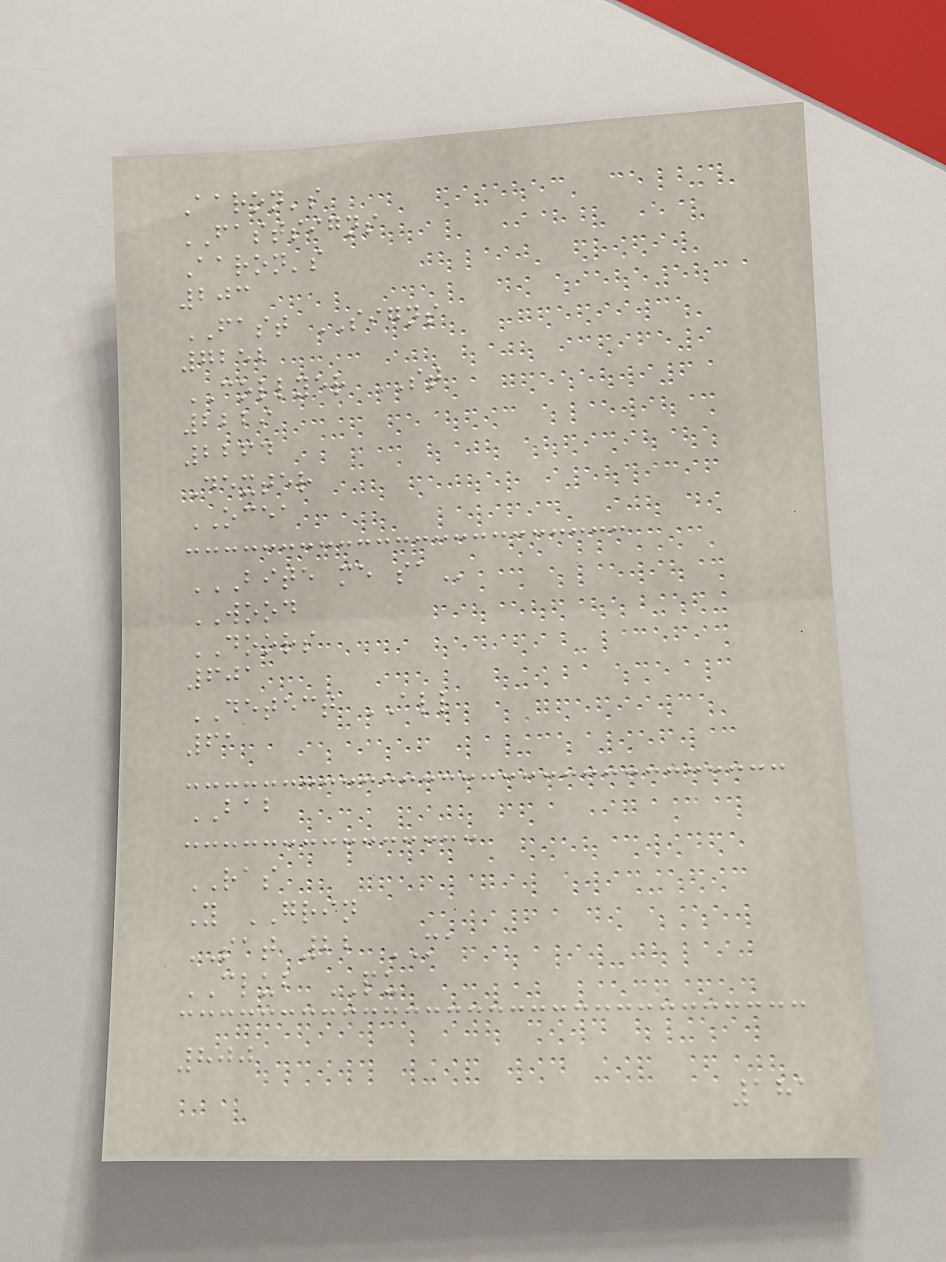Aaron's
FASTSIGNS
Aaron's
203
FAST SIGNS
7252
COLLYER ST
2229
2264
Dexter
OCEA
BITE ME SA
WOOD
DOORS
601
DETECT ALL
61
BAB
RAS
Y GRIN
SAT 22 MA
CLUB PU
800
181
